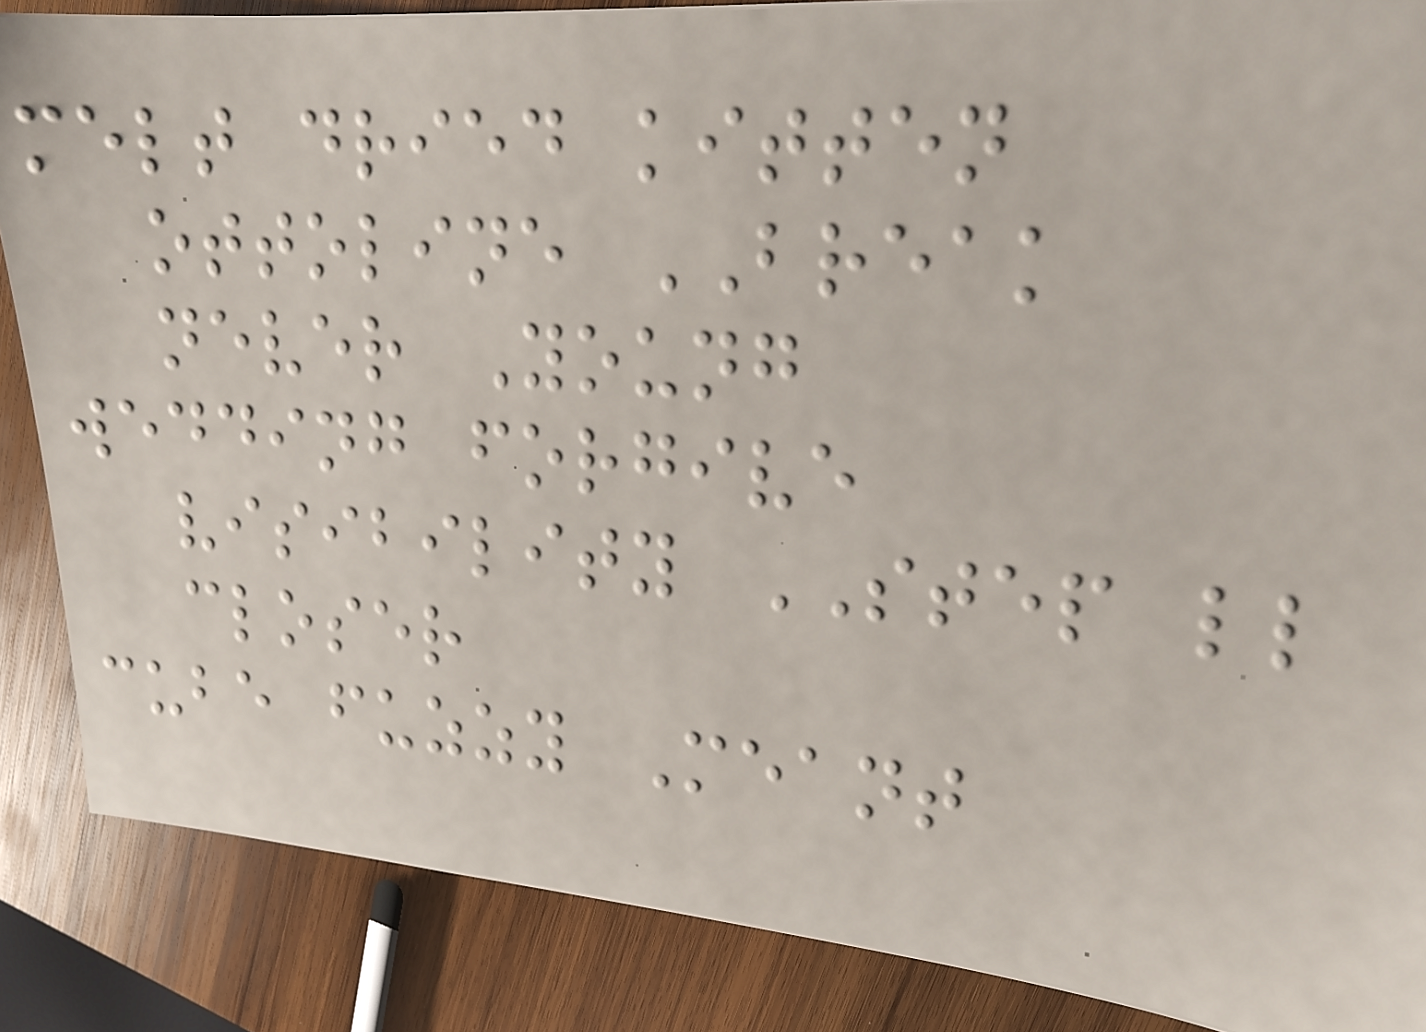melt dried kitten
ottoline BREAK
never Young
wedding forgive
visibility STEP ll
closer
cube fuzzy Meant
